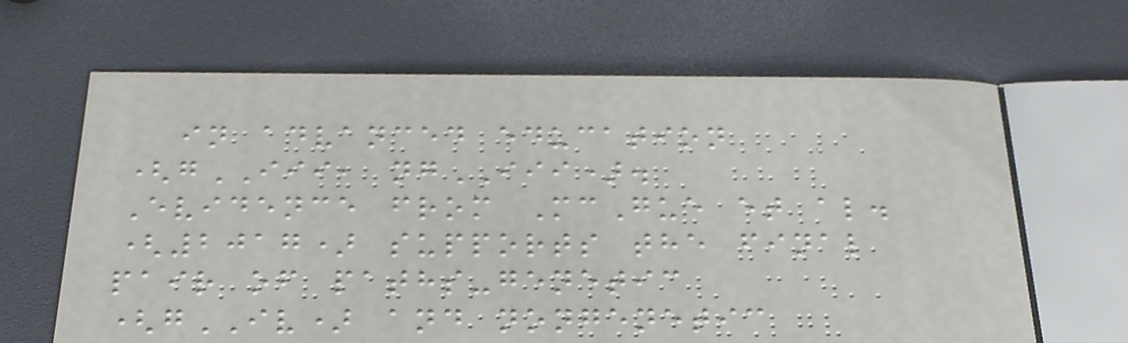in advanced education
(gIII, ngIII).
Evidence from McGue et al.
(2017) supports the final
pair of paths-genetic
(gIV) and nongenetic
